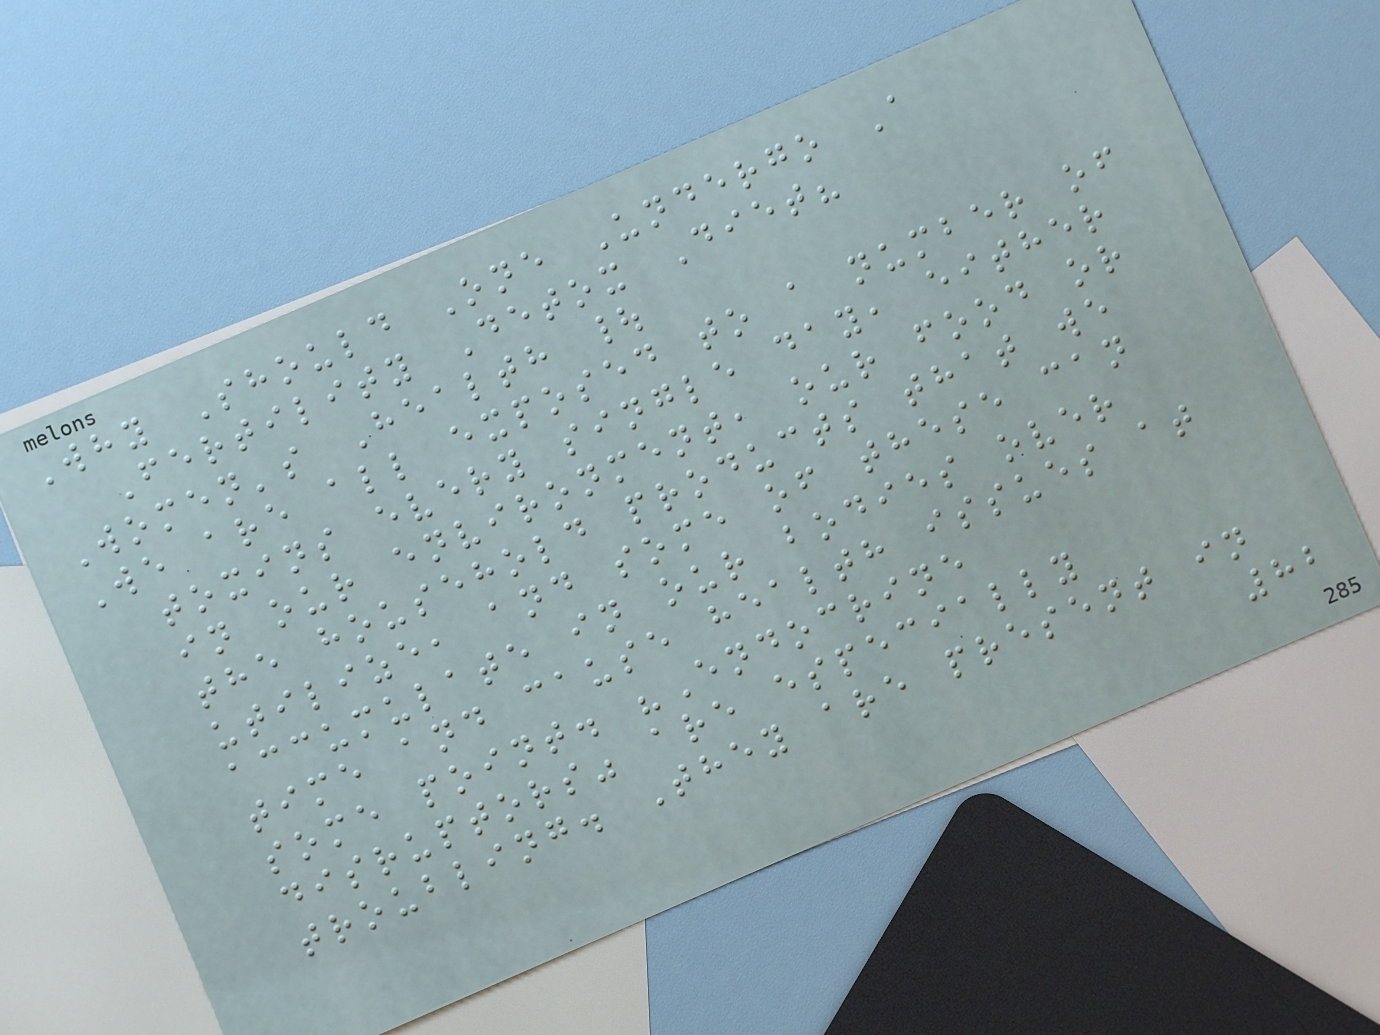Why Should One Undergo A
Fertility Detox Diet?
Women's Health |
We are all exposed to a number of
toxins every single day, either
in our environment, our food or
the household products that we
utilize, and some of these can
accumulate in our bodies over
time and cause health issues at
some point. "Endocrine
disruptors" are especially
troubling. They are present in
82
